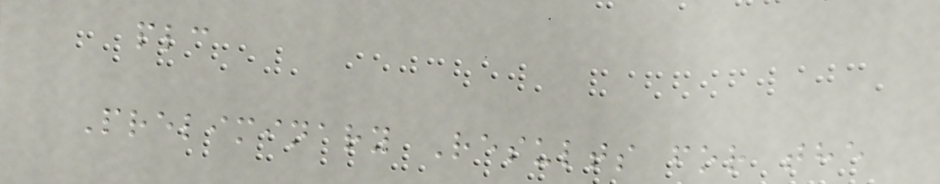plc
Preliminary Results for the
